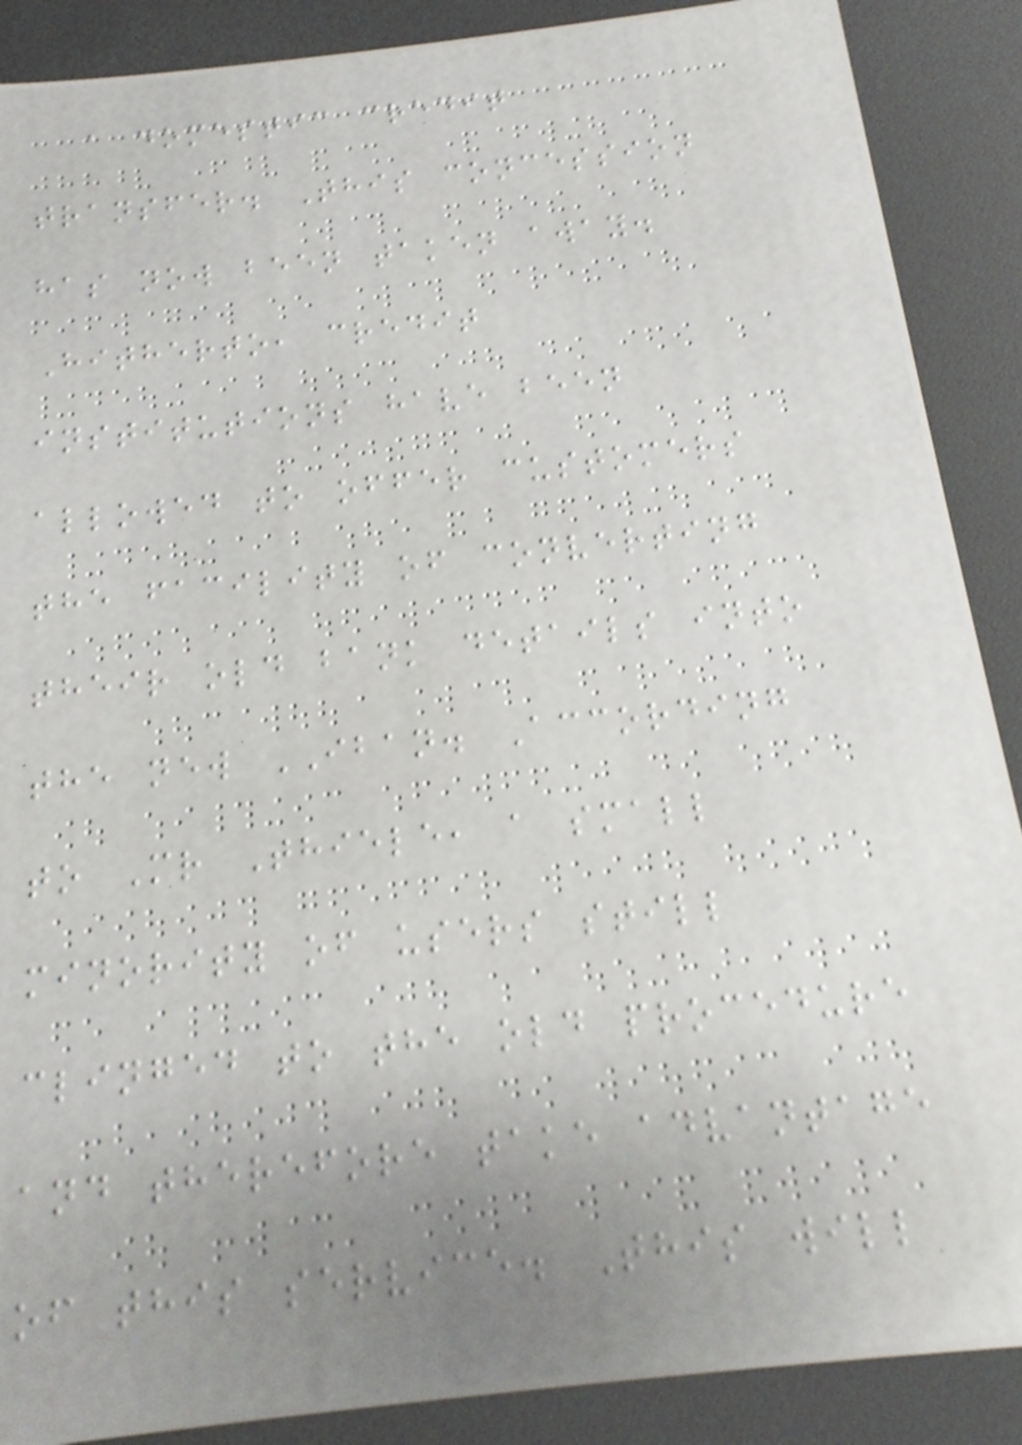a domestic credit
transfer. This concession
has now been taken away.
Hitherto, credit
institutions have been
allowed to offer customers
the facility of converting
their old bank details into
the new IBAN. According
to Mr Thiele, a small
minority of users still
clinged to the old procedure
and therefore take advantage
of this service. This will
